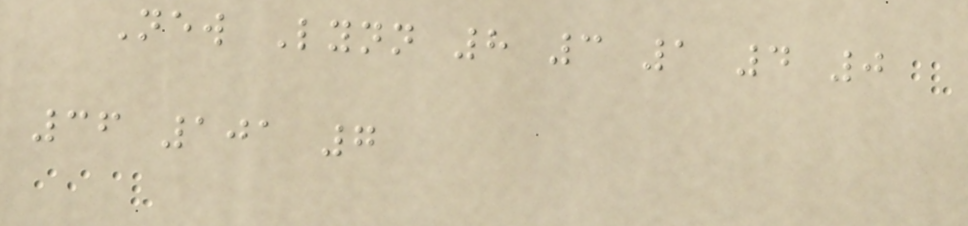New Lynn 8 3 1 4 0
36 101 7
